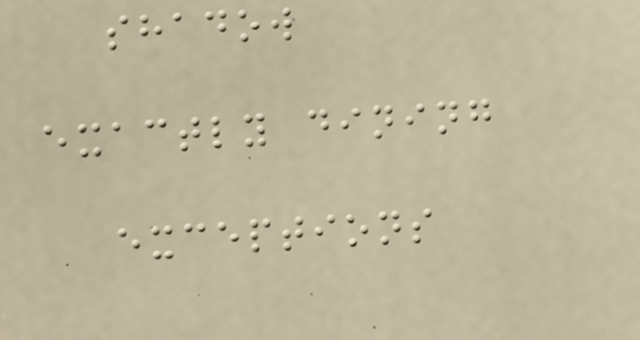shadow
exactly dining
exceptions
